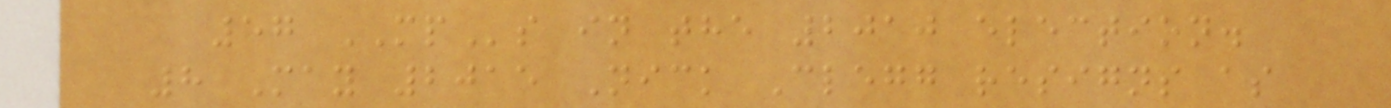57 MPs in the 2010 election.
8 May 2015 Nick Clegg resigns as
